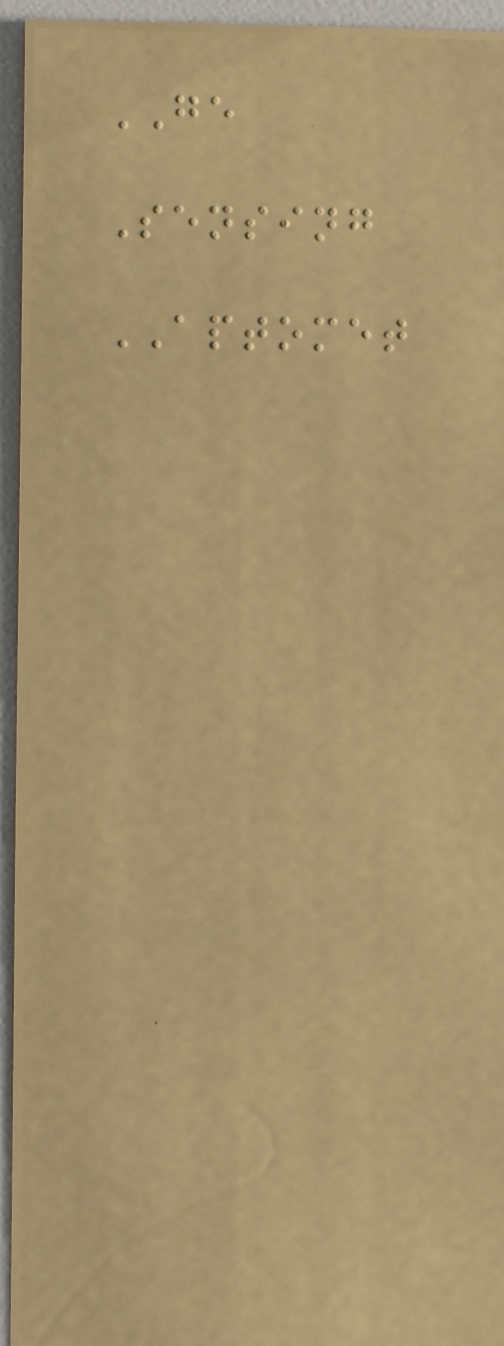GE
Sensing
APTOMET
